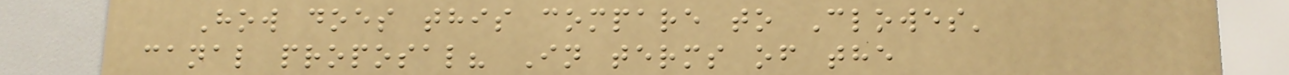How does this compare to Clowes'
canal proposal? In terms of the
